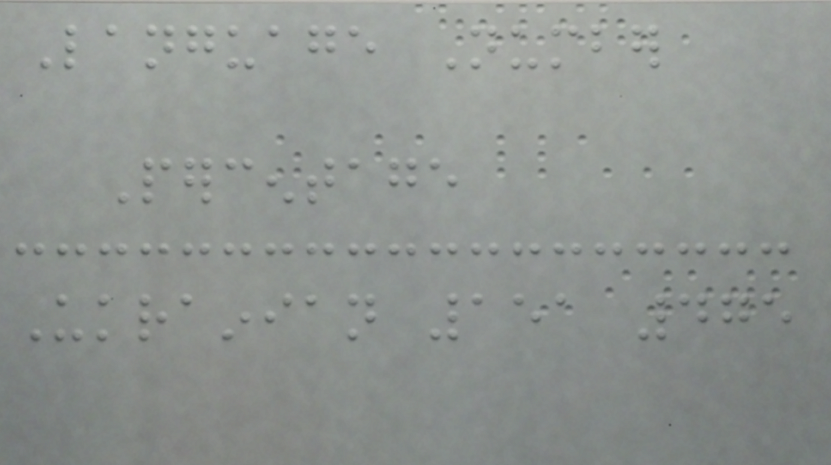Language Number
Percentage
Ukrainian 151 475
